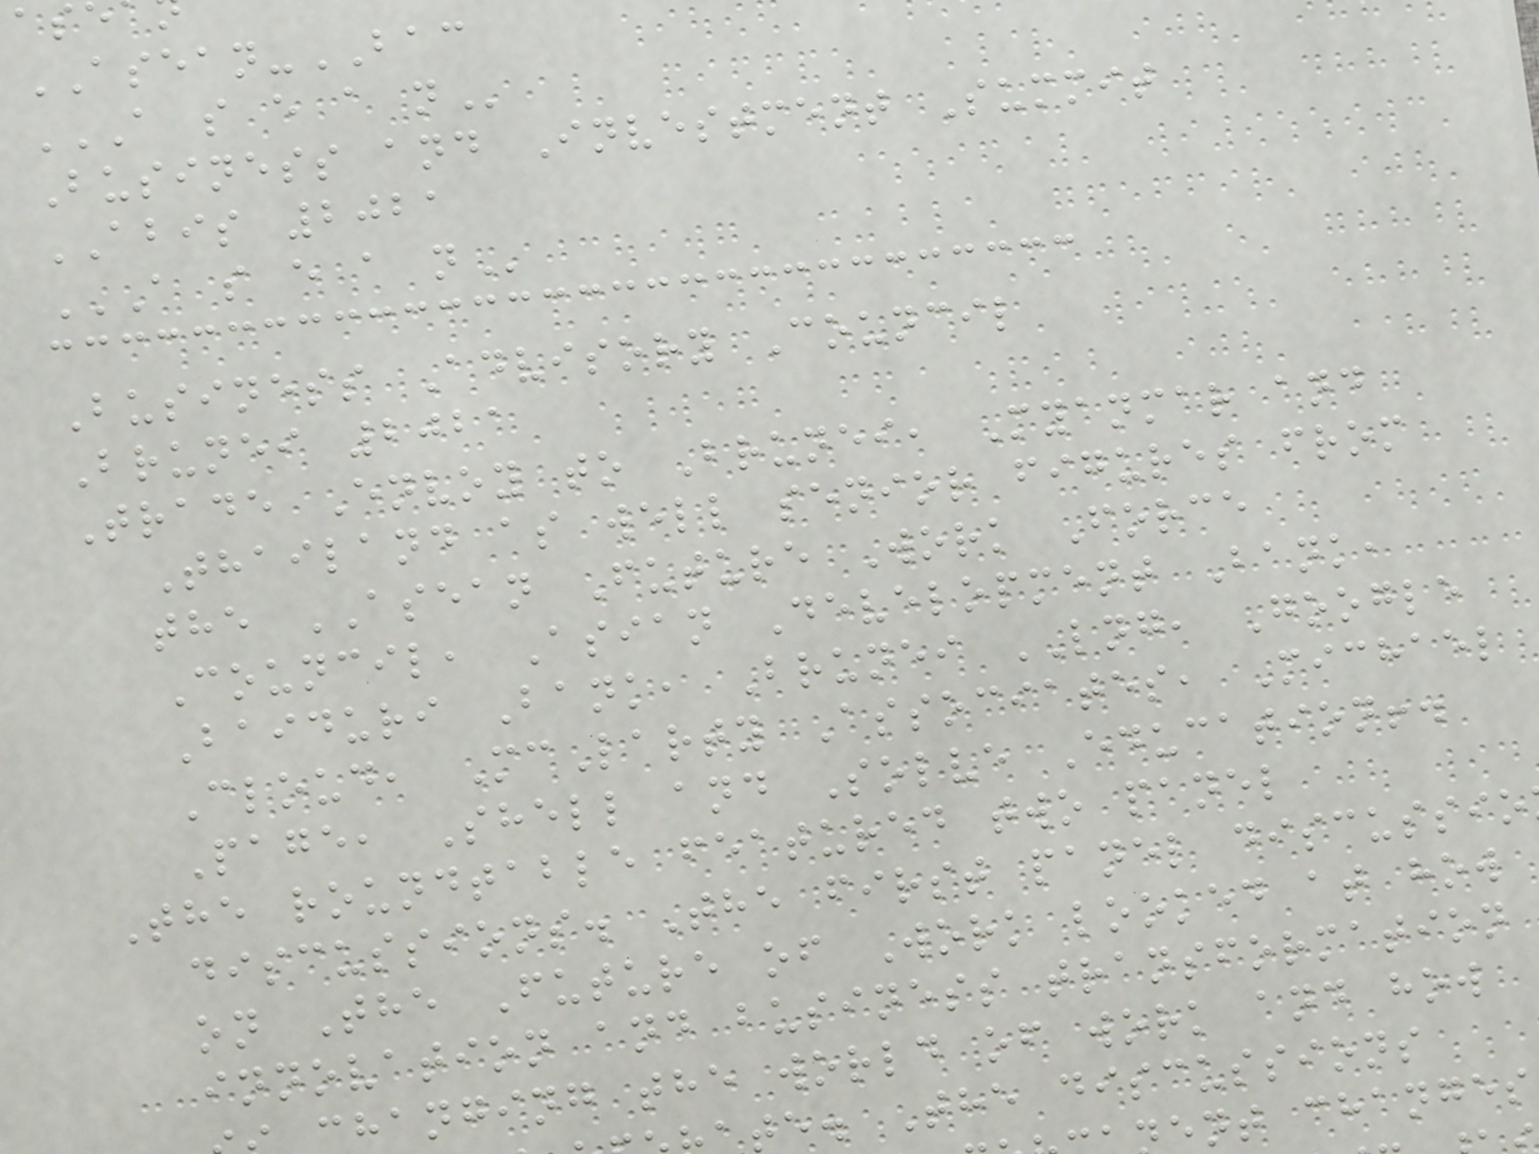ASEAN-BAC
A S E A N
Business and Investment Summit
ABIS 2021
A S E A N
Business Advisory Council
Brunei 2021
Trade Envoy to Brunei, Myanmar and
Thailand as well senior figures from
the ASEAN Future Work Force
Council, Asian Development Bank,
Baiduri Bank, Brunei LNG, Google
Cloud, McLarty Associates, Michael
Page, Shell and Solve Education!.
The roundtable featured two panel
discussions. The first panel discussio
on The Future of Work looked at how
innovation and business transformation
hanging the world of work and how
te. The discussions
ent changes
